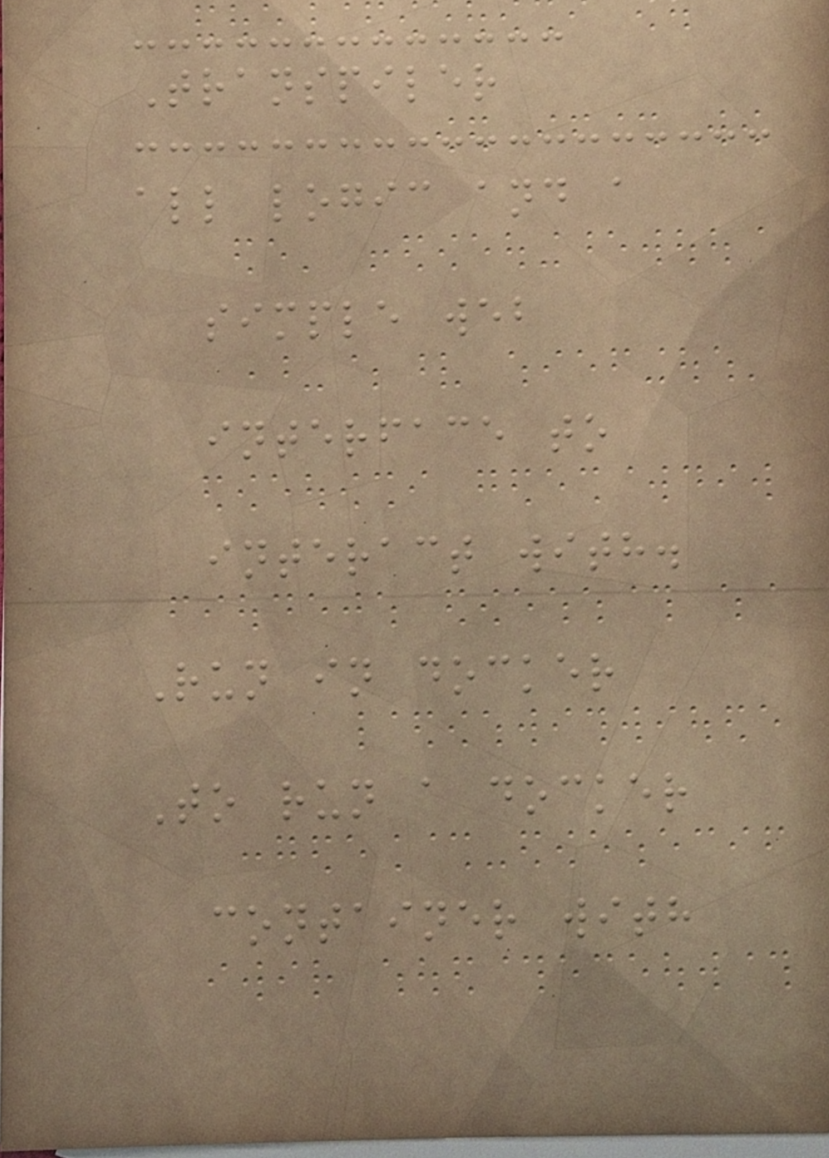Transpiler
all logic and a
simple web
interface to
interact with.
Run in docker
To run a docker
container with
